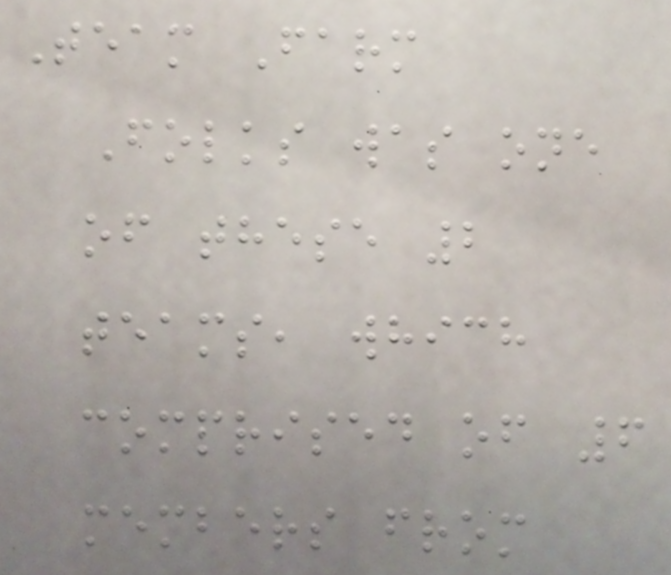Team Farm
Folks was one
of these 2
teams, which
comprised of 6
members from
